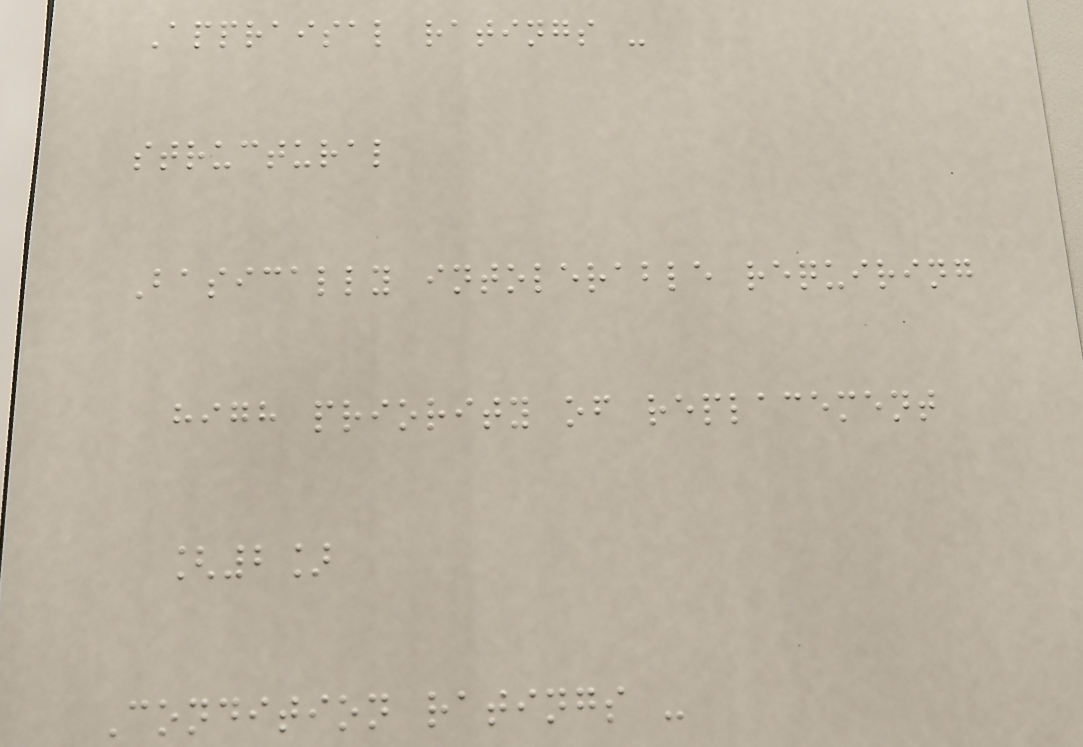Appraisal ratings -
structural
Basically intolerable requiring
high priority of replacement
[2]
Condition ratings -
